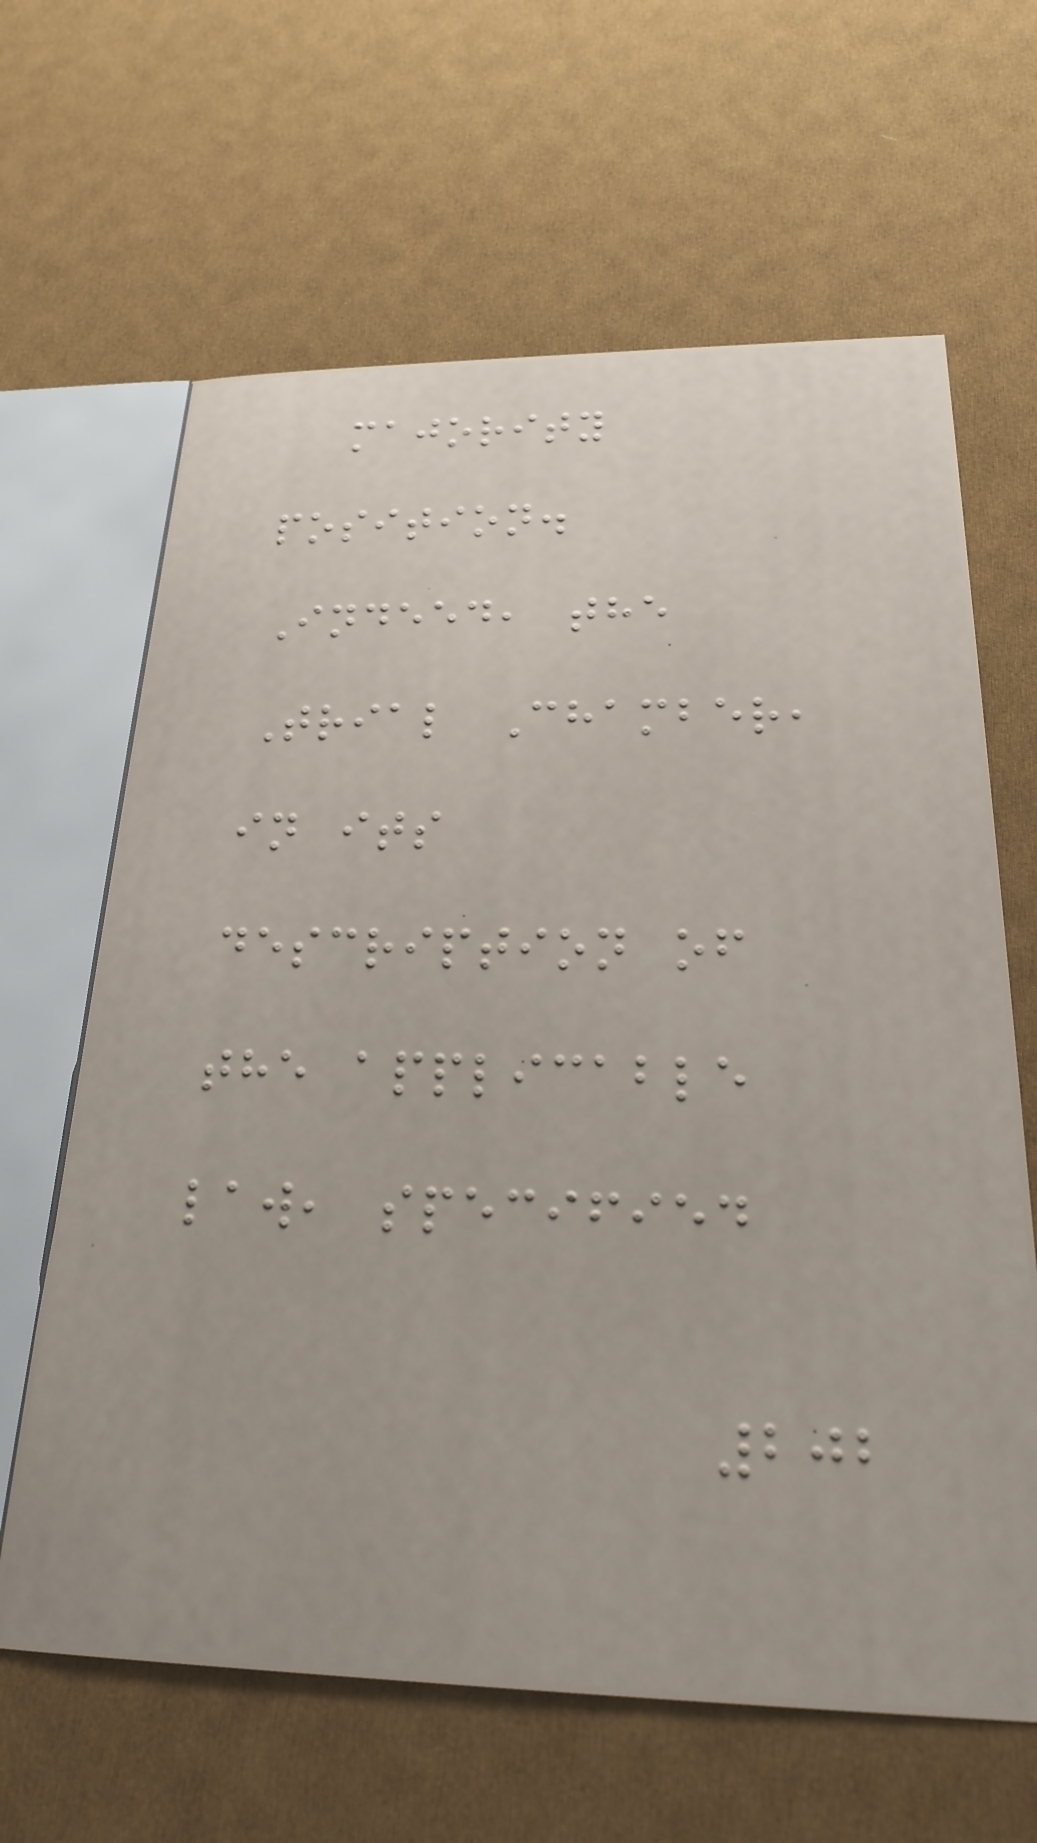majority
position.
Indeed, the
Trial Chamber,
in its
description of
the applicable
law, specified
202
